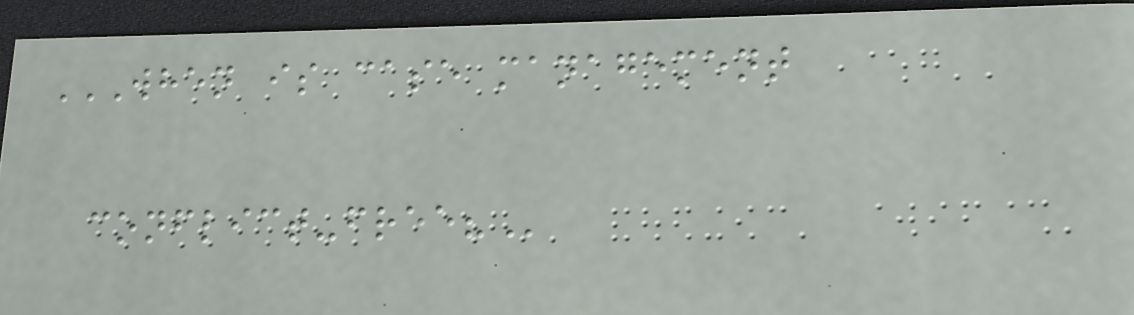WHEN IS CASE MANAGEMENT
CONFLICT-FREE?
